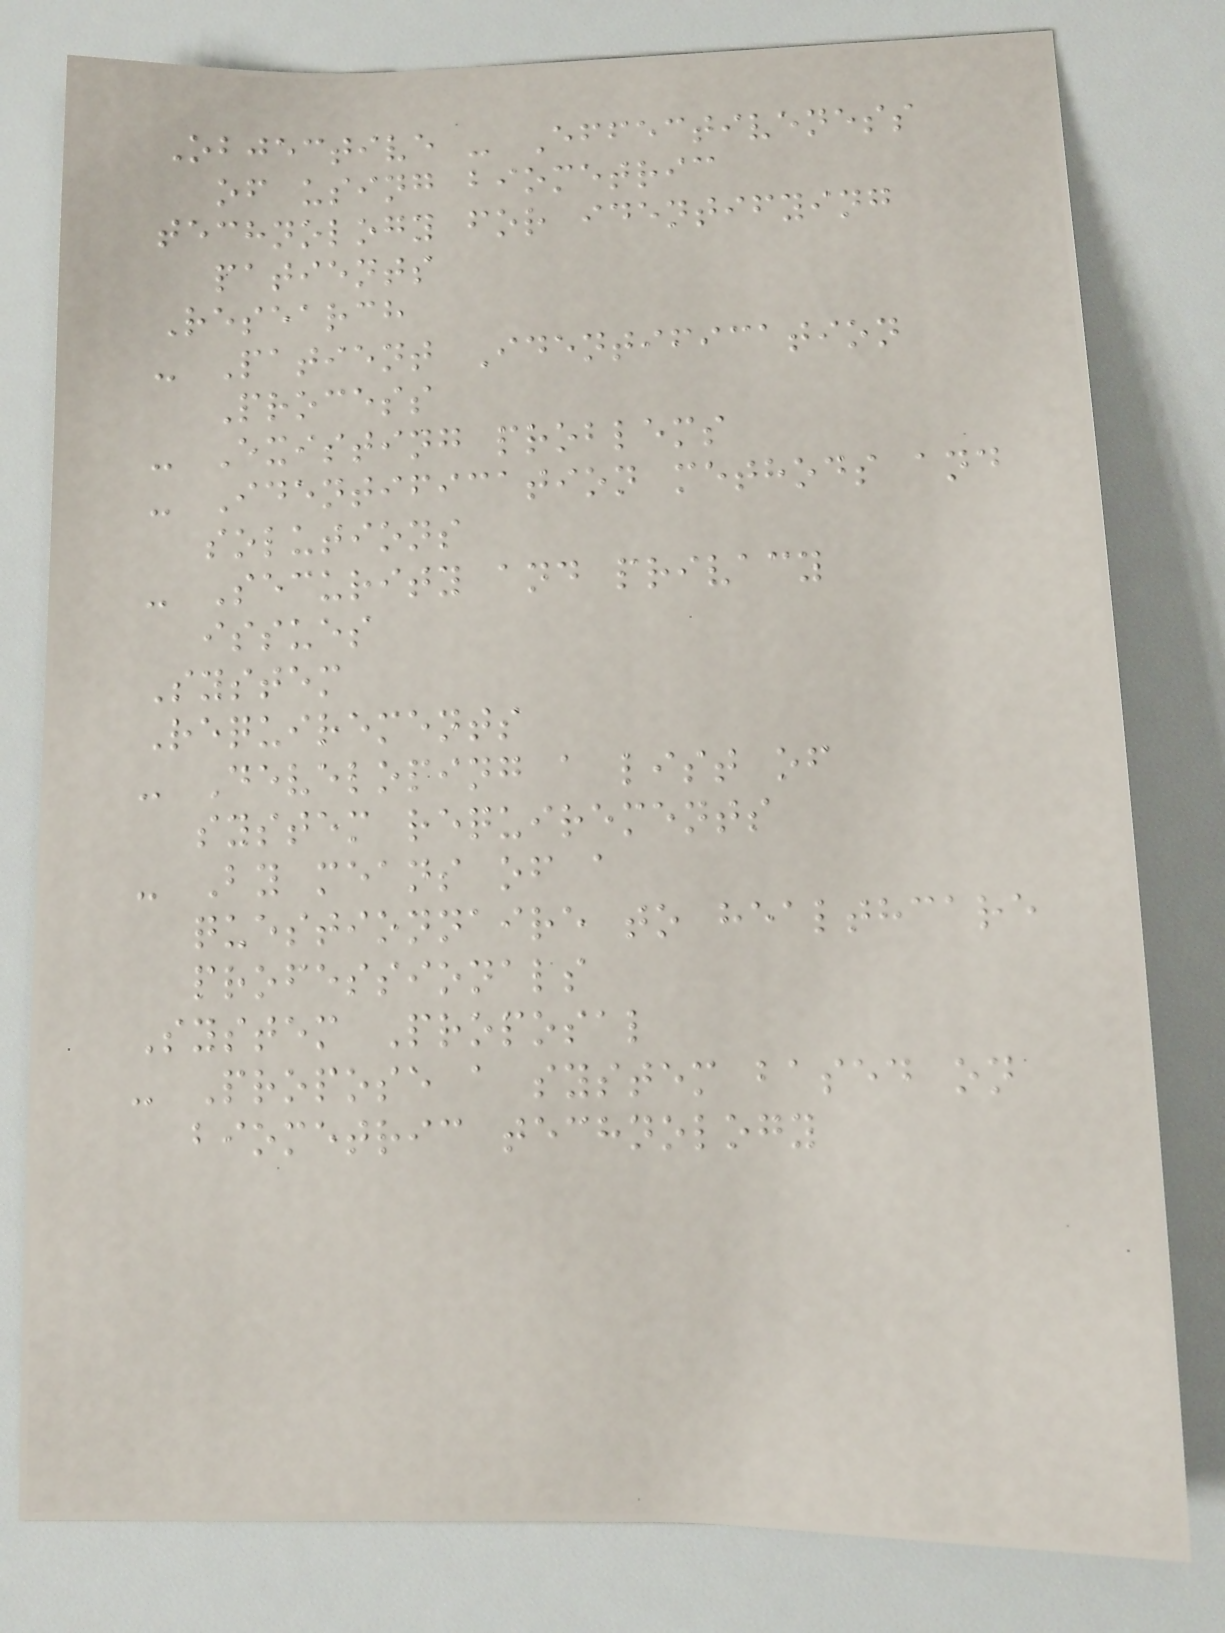Objective - Effectiveness
of using biometric
technology for identifying
patients
Research
- Patient Identification
Process
- Existing problems
- Identification methods and
solutions
- Security and privacy
issues
System
Requirements
- Developing a list of
system requirements
- By means of a
questionnaire to healthcare
professionals
System Proposal
- Propose a system based on
biometric technology
